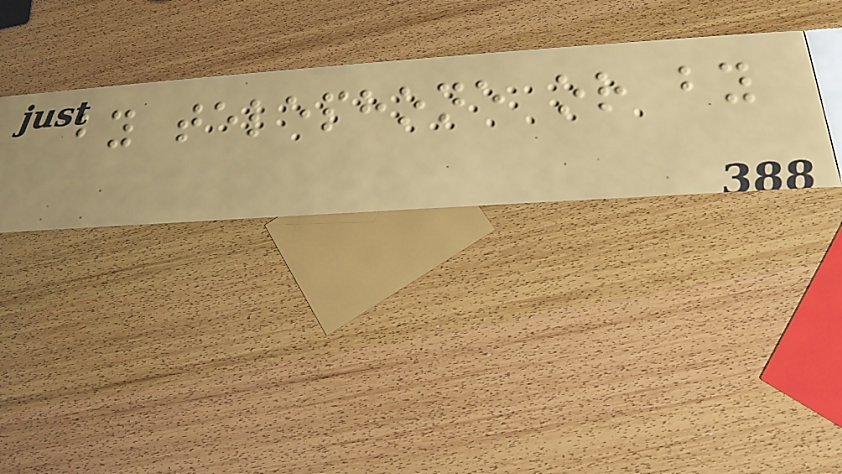by telephone or by
